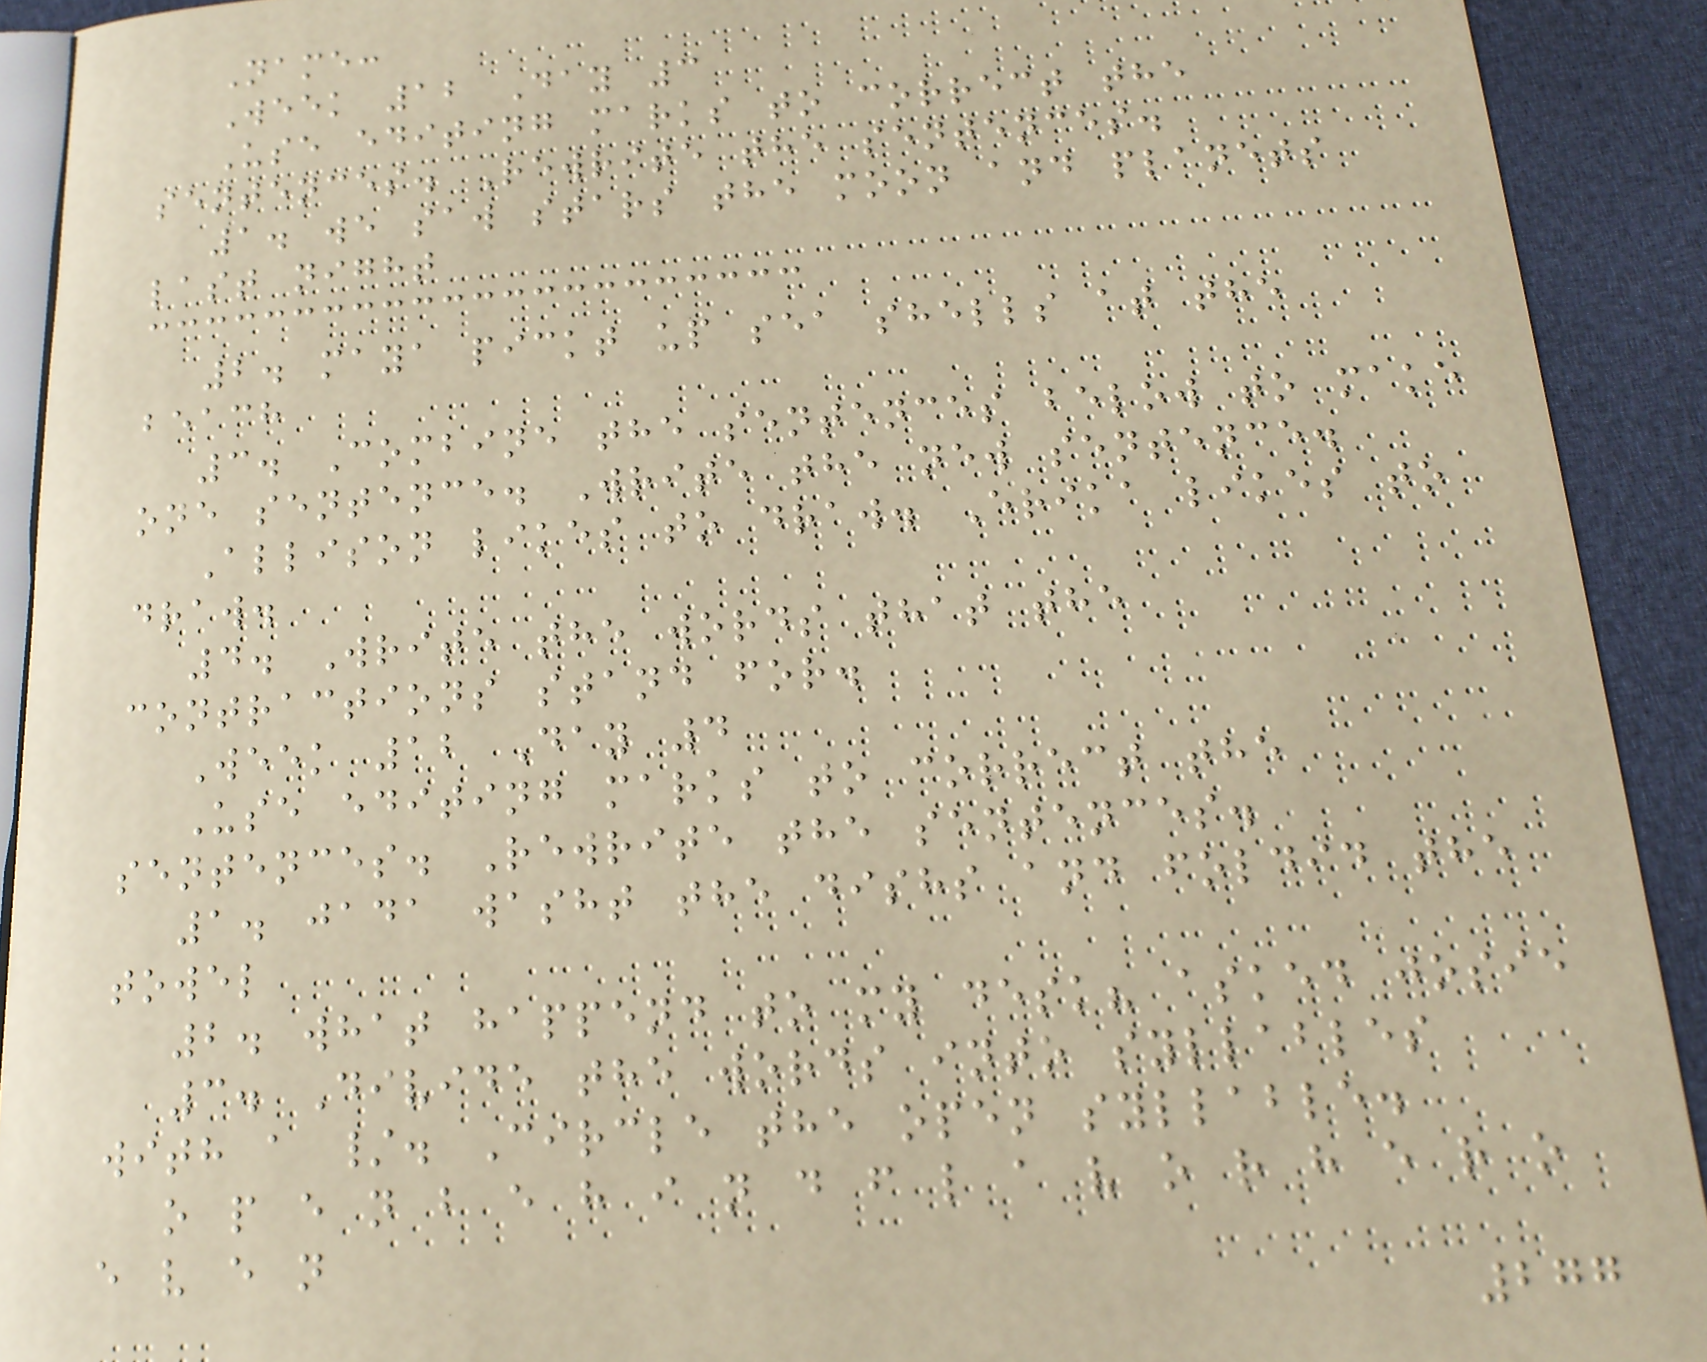Name:
Week 12 Day 3
Use editing marks to correct the
sentences. Rewrite the sentences.
1. we saw stars the moon and planets
last night
2. maya pickt up sea shells at the
beach
3. Combine the sentences below to make
one sentence. Write the new sentence.
Allison likes to draw. Erika likes to
draw.
4. Write the words that the
contractions stand for.
Week 12 Day 4
Use editing marks to correct the
sentences. Rewrite the sentences.
1. jada washt the dishs and foldid the
towel
2. what happend to my desk? asked josie
3. Divide the words into syllables
with a /. Circle the open syllable.
o p e n b e h i n d f l a v o r h e r o
e v e n
277
